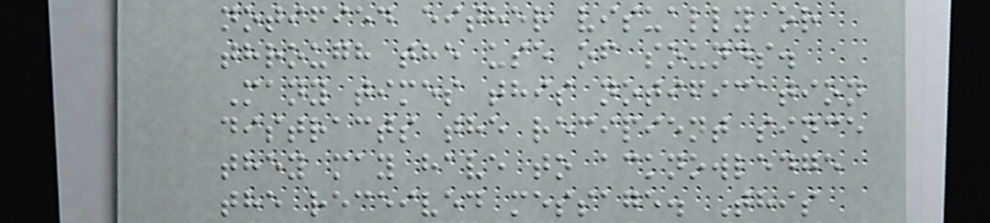notified either visually or
through the use of sounds.
Many times this notification
distracts the recipient since
they may have to acknowledge
the received message. This
